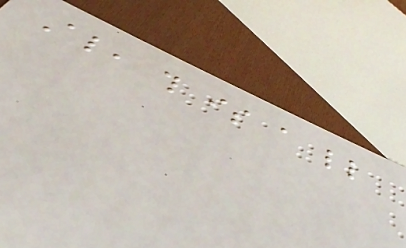Also, this is a little
